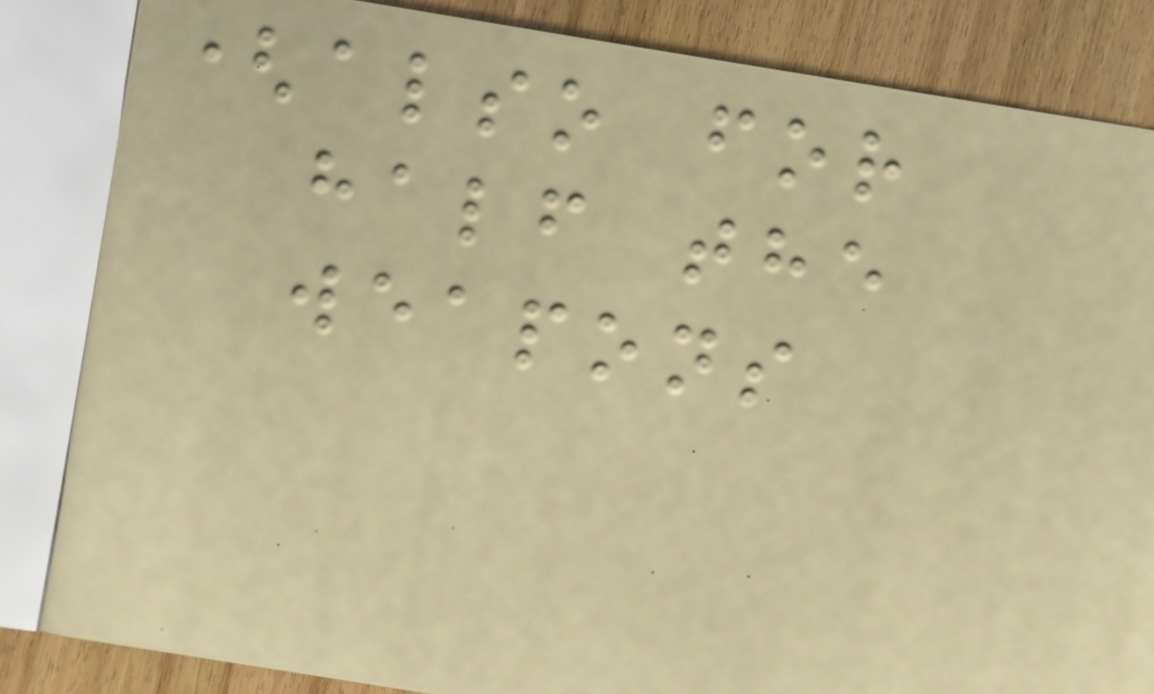(also for
half the
weapons
